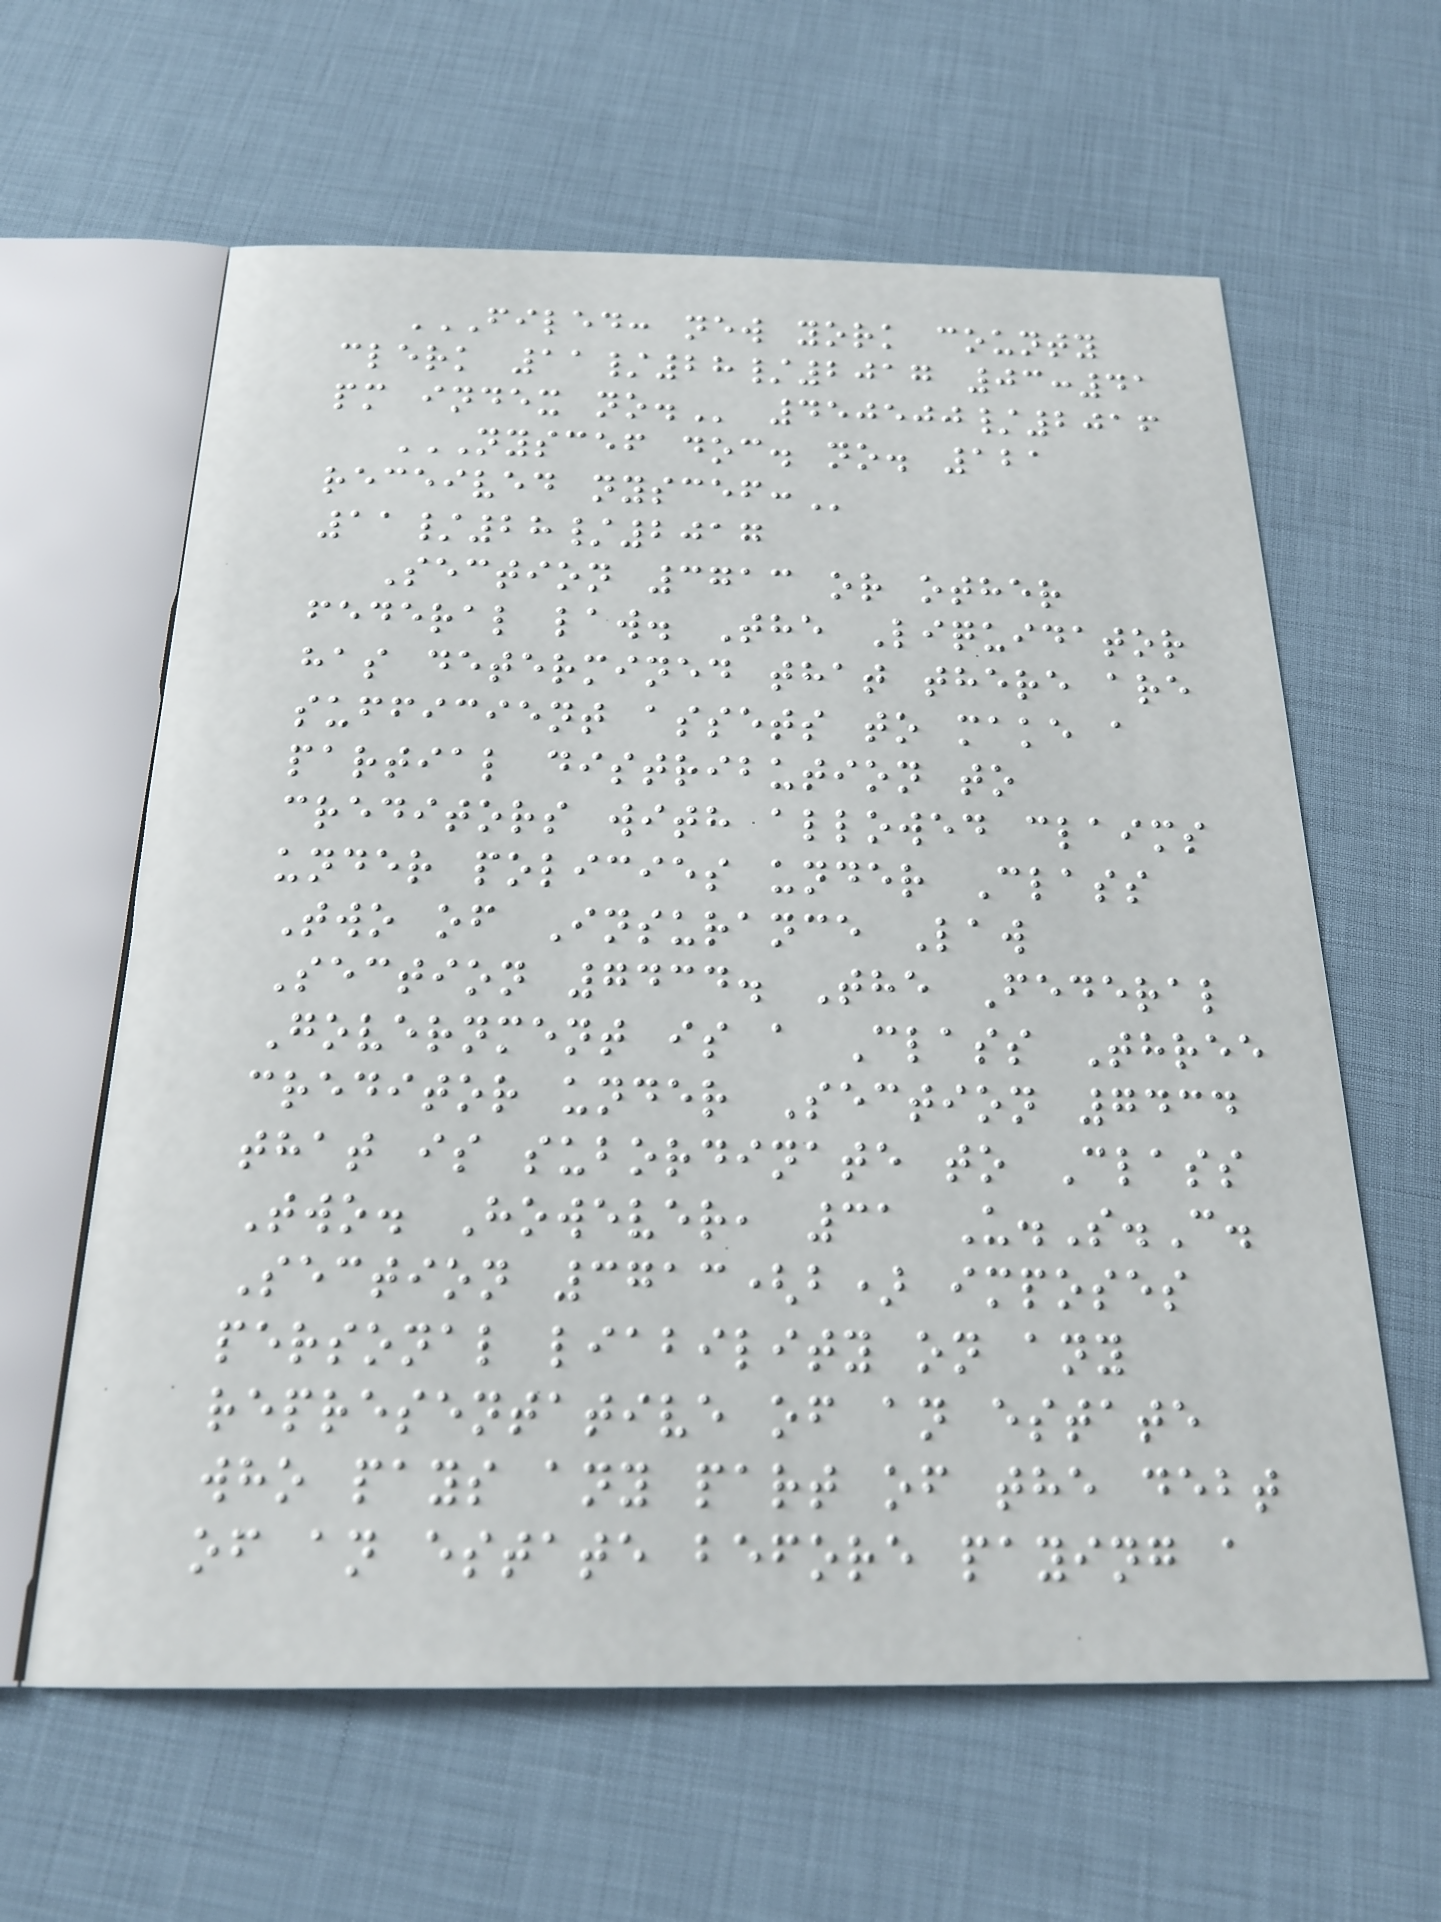FILED: NEW YORK COUNTY
CLERK 11/28/2017 03:41
PM INDEX NO. 450500/2016
NYSCEF DOC. NO. 121
RECEIVED NYSCEF:
11/28/2017
Section 3713 or other
federal law. The Liquidator
has determined that there are
sufficient assets to make a
partial distribution to
creditors with allowed claims
under policies under Class
Two of Insurance Law
Section 7434. The Federal
Government is a Class Three
creditor under Section 7434
that is subordinate to Class
Two. However, 31 U.S.C.
Section 3713(b) imposes
personal liability on any
representative of an estate
who pays any part of the debt
of an estate before paying a
